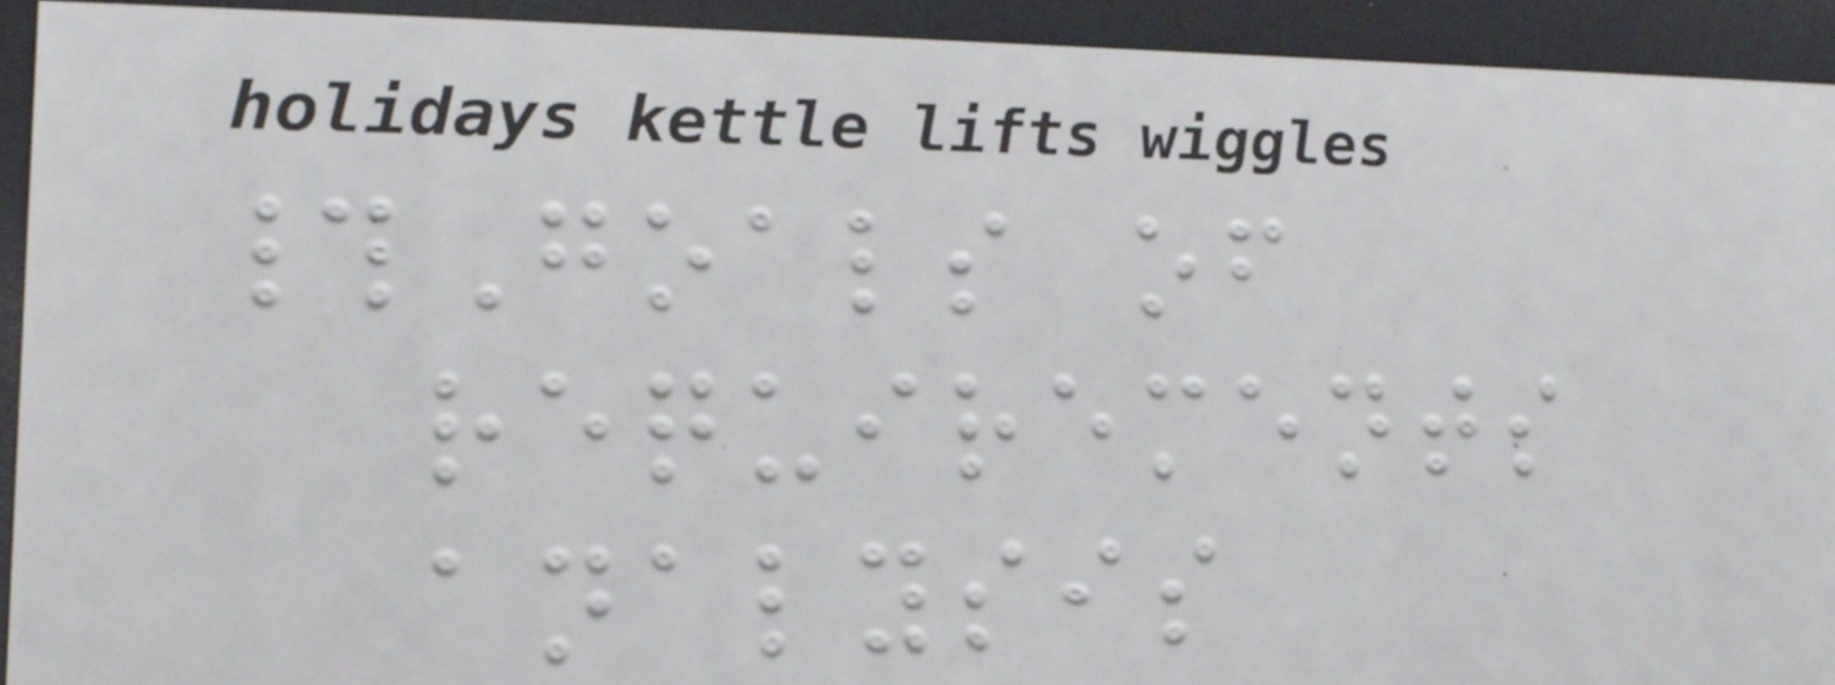#Goals of
requirements
analysis
